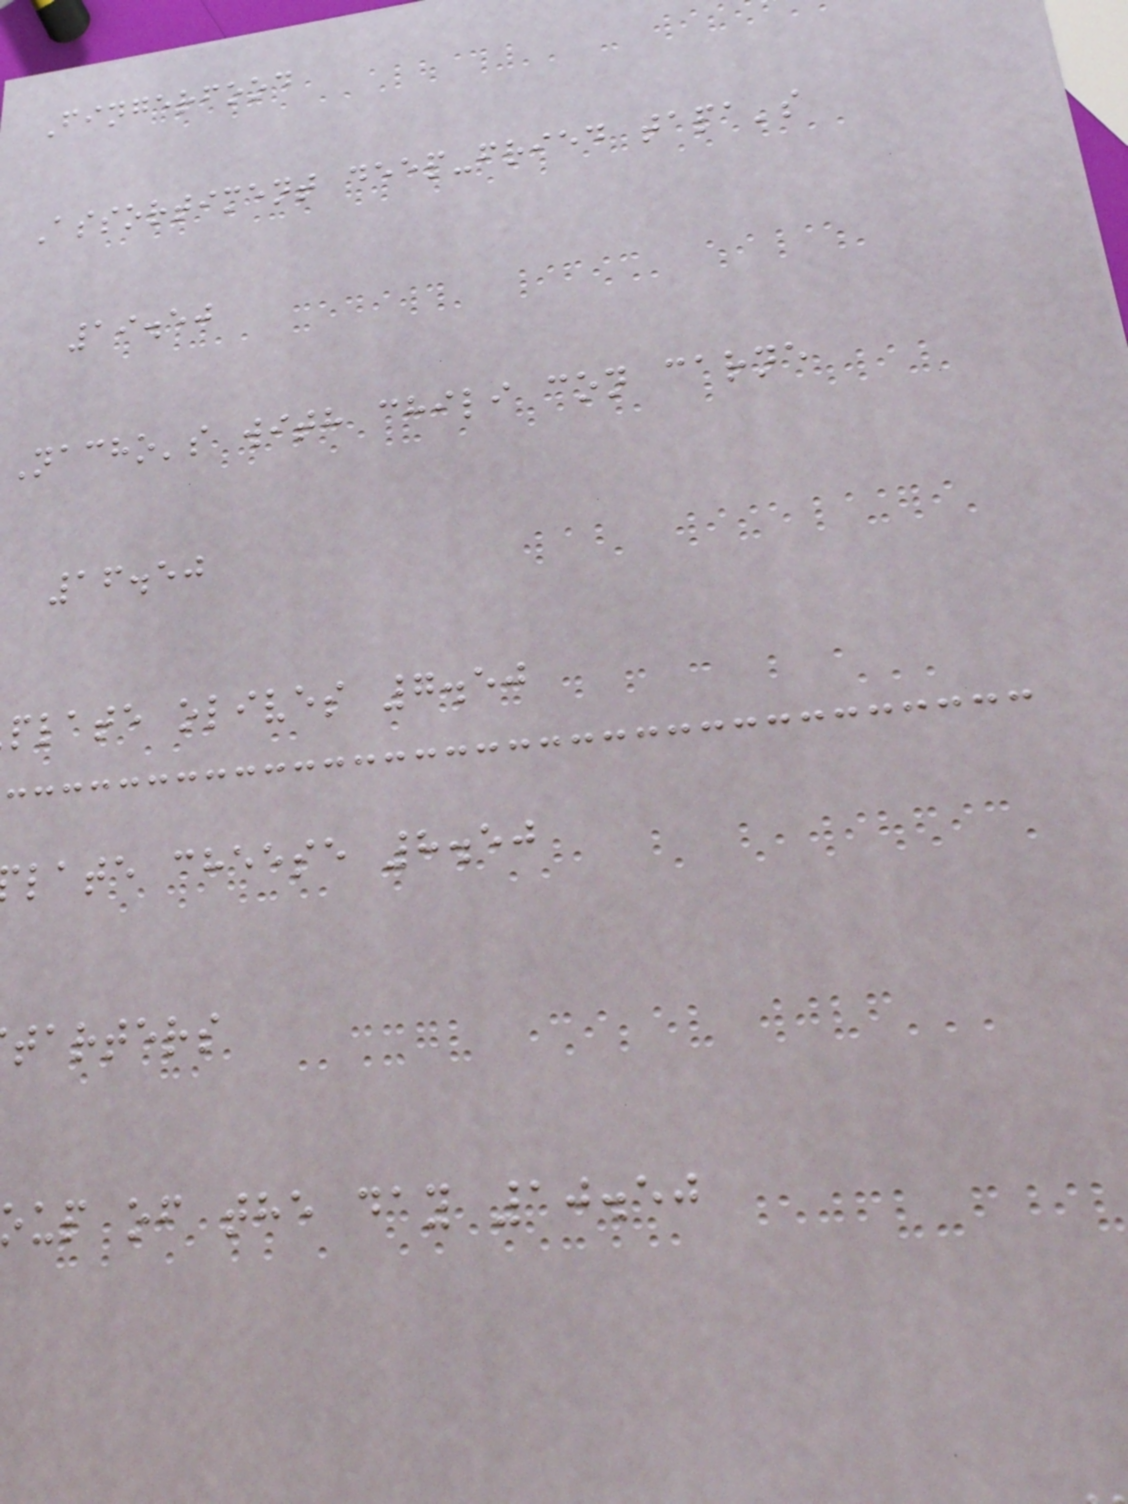Fingerfood
Assortiment deep-fried tapa's
19.50
Nacho's with chili con carne
16.50
plate olives 7.50
late cheese 8.50
tarters
up of the day 10.50
